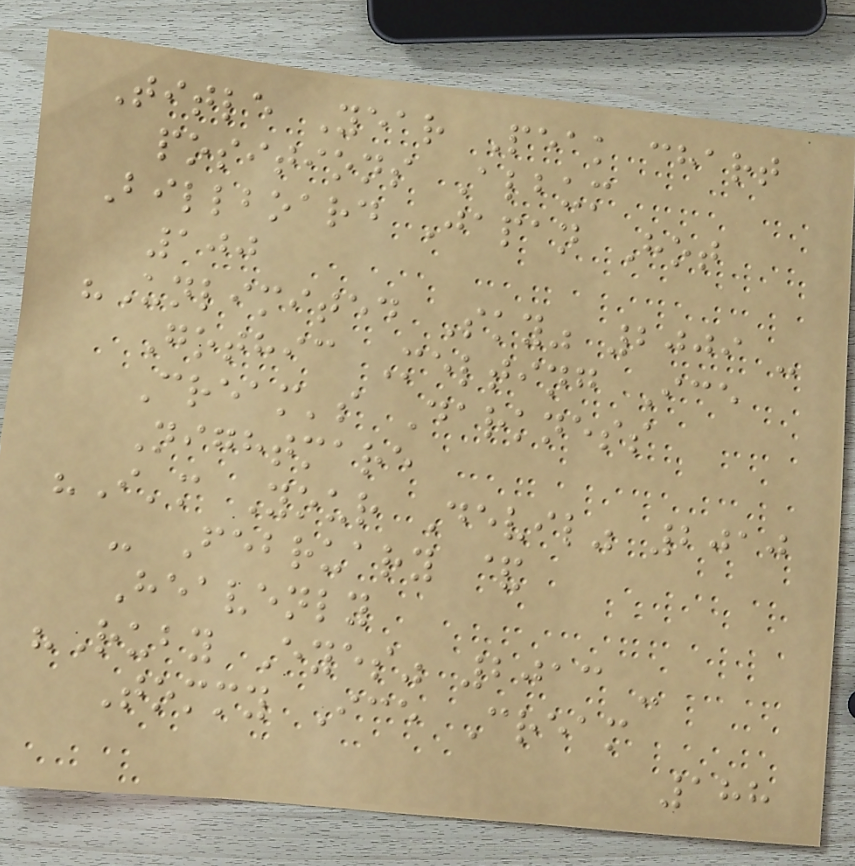Title Year Peak chart
positions Album
Billboard Japan Hot
100
"Unlimited Sky" 2009 -
Gothic Melting Ice
Cream's Darkness
Nightmare
"I'm Your Devil" 2010
- February &
Heavenly
"Ruby Eyes" 2013 -
Tommy Ice Cream
188
